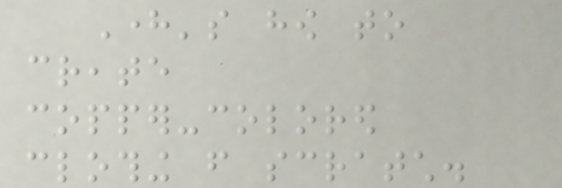Here's how to
create
copper-colored
clothing from scratch.
